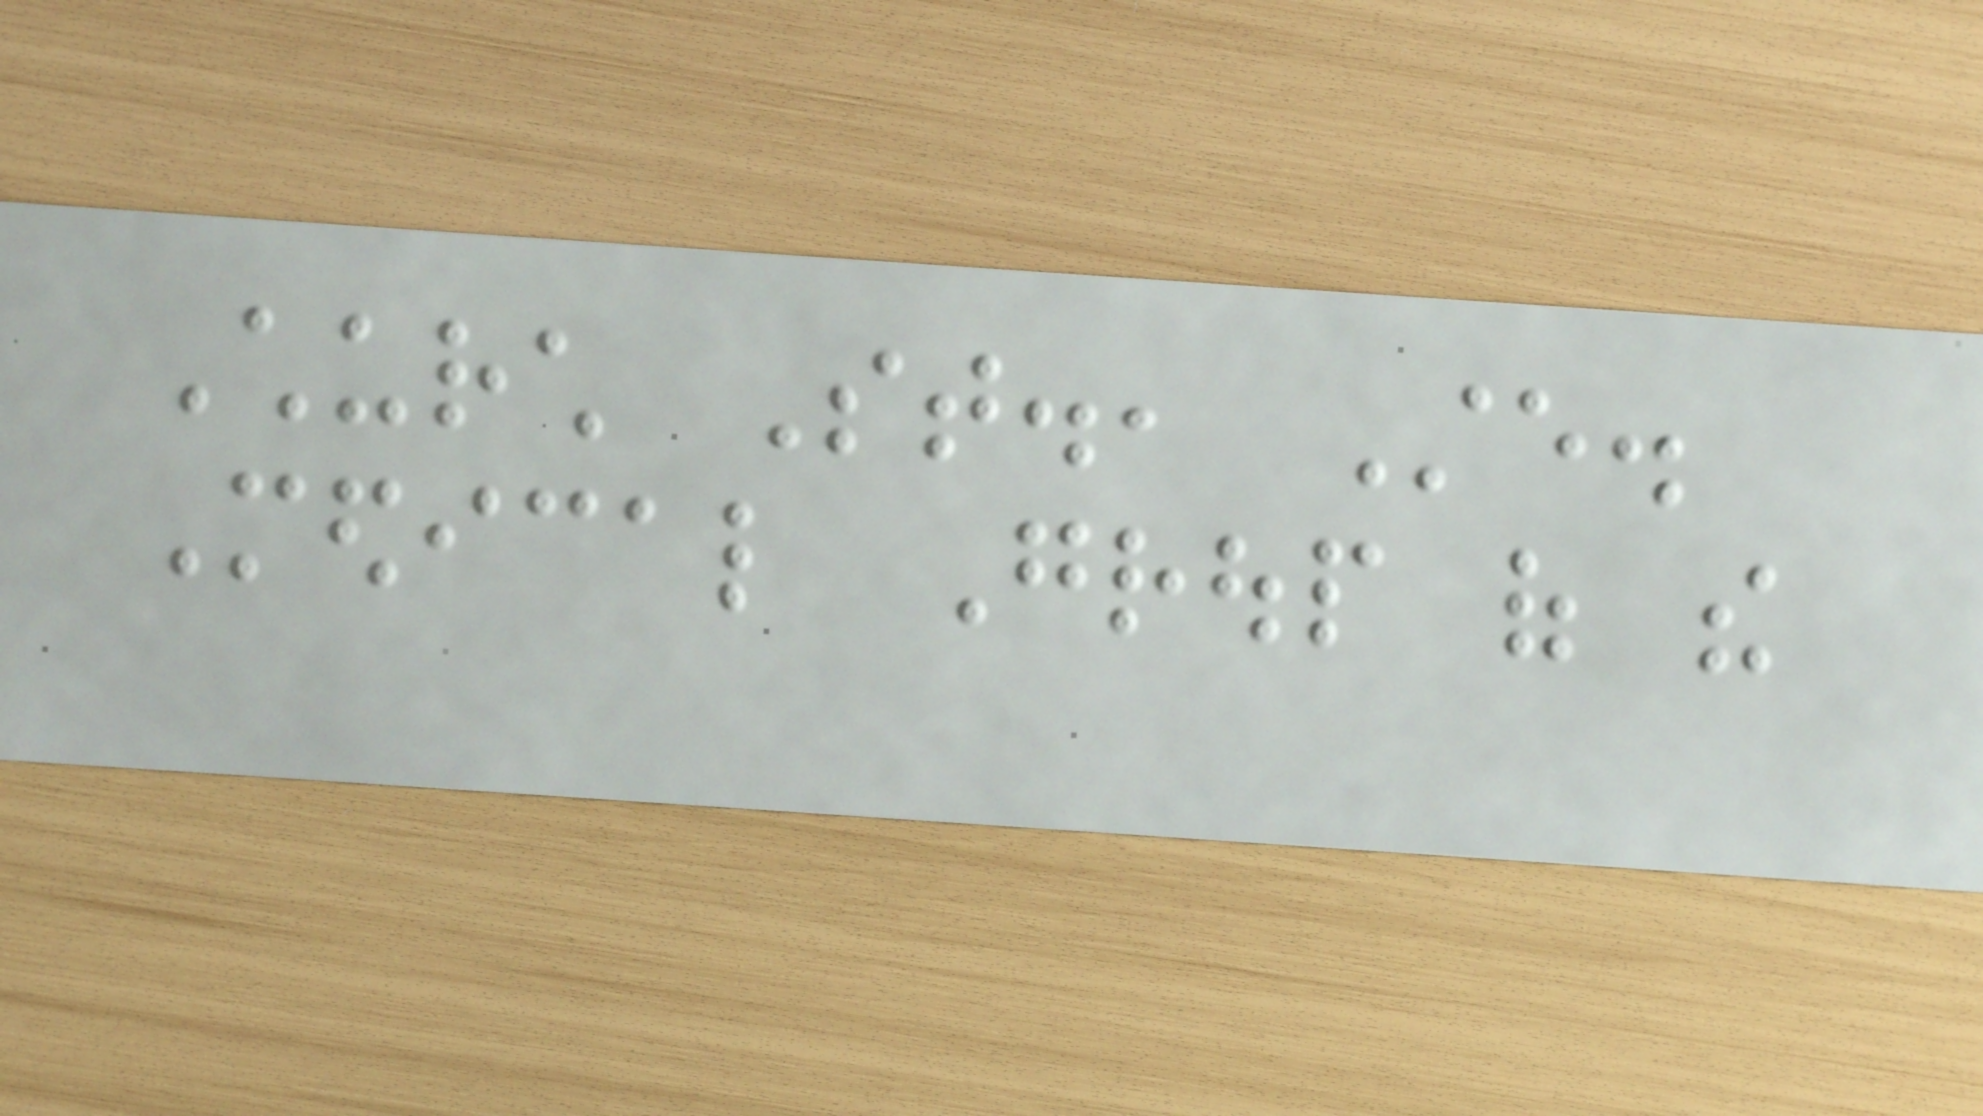Church St., Ste.
Medical Group of the
